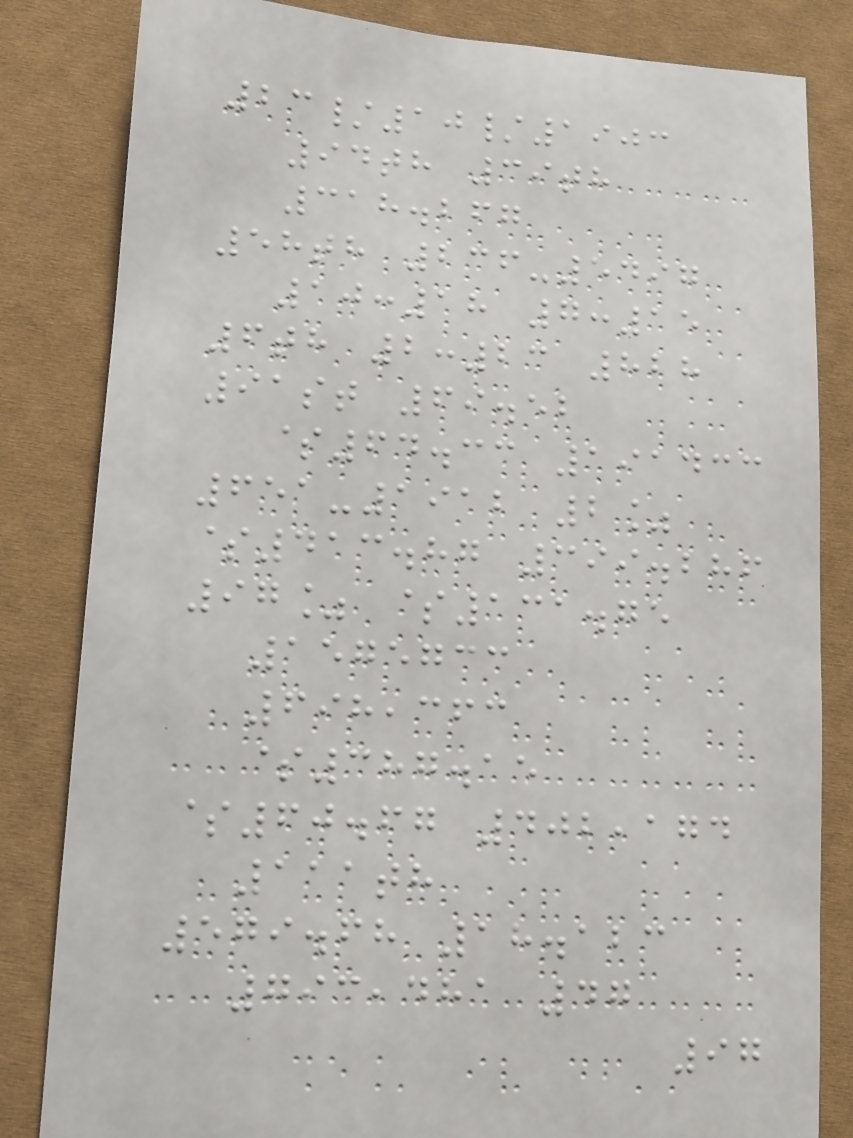23/10/1903
94th 39th
318.267
58th 236-5497
10:18 7:15
6th 2:23 828
91st 69.52
$64.33 191433
651-1912 2%
$413.87 399.286
97% $131.75
1575733
698,363
$387.15
$60.67 402,174
111th
579.68 18.123
793,481 47
97
